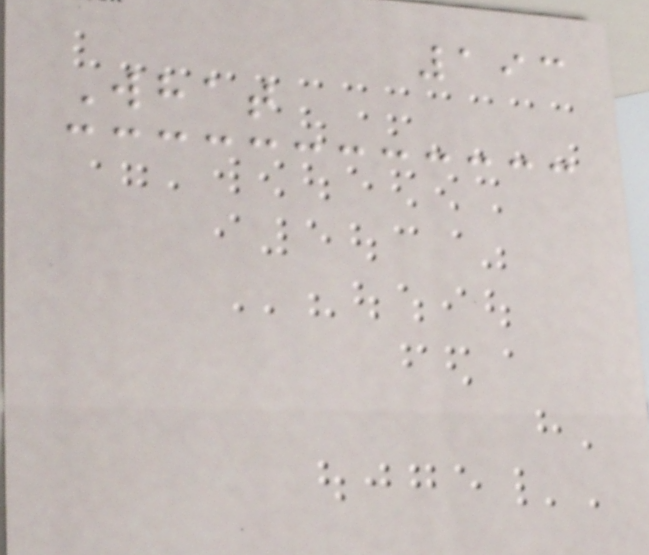193
What
